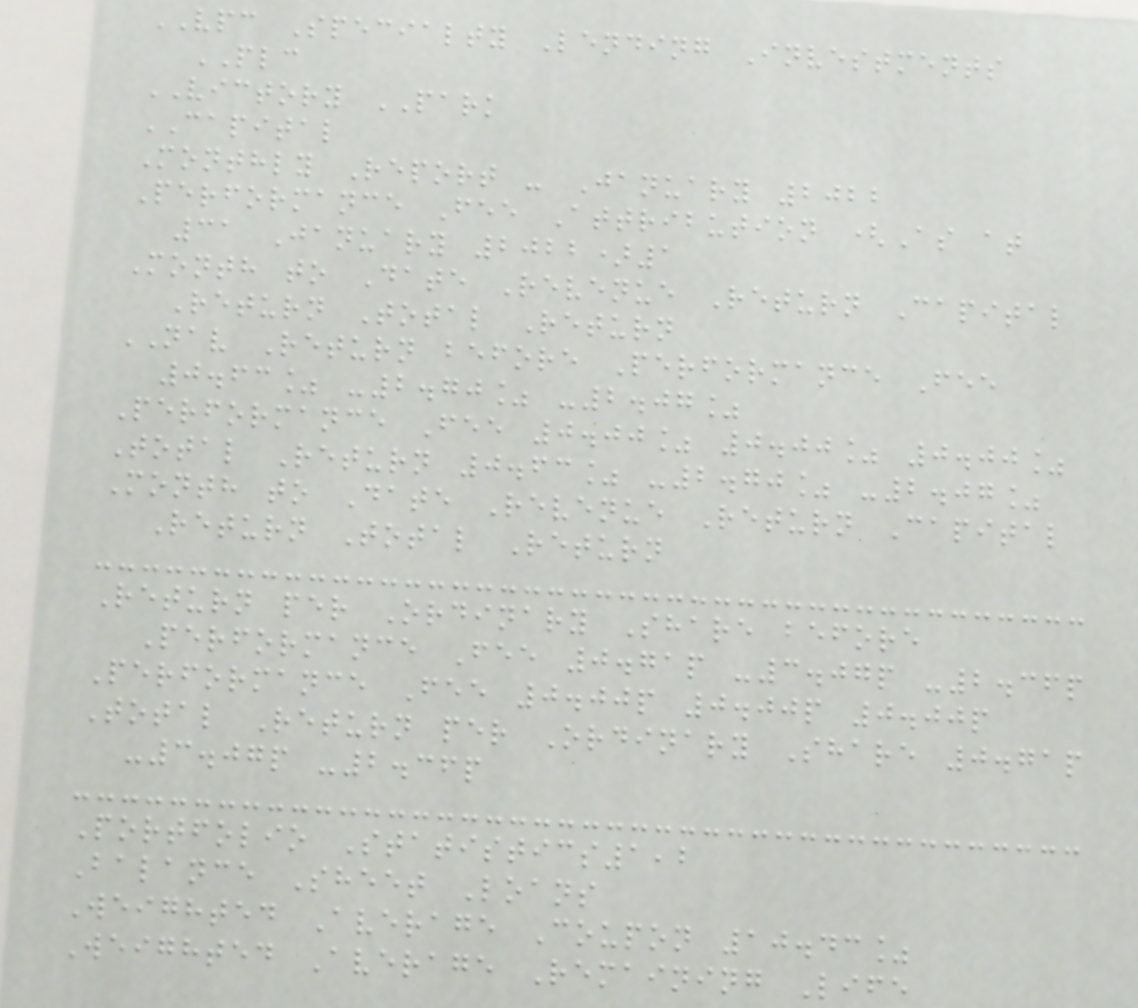VPC Specialty Lending Investments
PLC
VICTORY PARK
CAPITAL
Monthly Report - January 2022
Performance Fee Attribution (As at
31 January 2022)1
Month to Date Revenue Return Capital
Return Total Return
NAV Return before Performance Fee
0.63% -2.70% -2.07%
Performance Fee 0.00% 0.00% 0.00%
Total Return 0.63% -2.70% -2.07%
Month to Date Revenue Return Capital
Return Total Return
Return per Ordinary Share before
Performance Fee 0.71p -3.07p -2.36p
Performance Fee 0.00p 0.00p 0.00p
Total Return per Ordinary Share 0.71p
-3.07p -2.36p
Portfolio Statistics1,2
Balance Sheet Loans
Weighted Average Coupon 10.43%
Weighted Average Remaining Life
